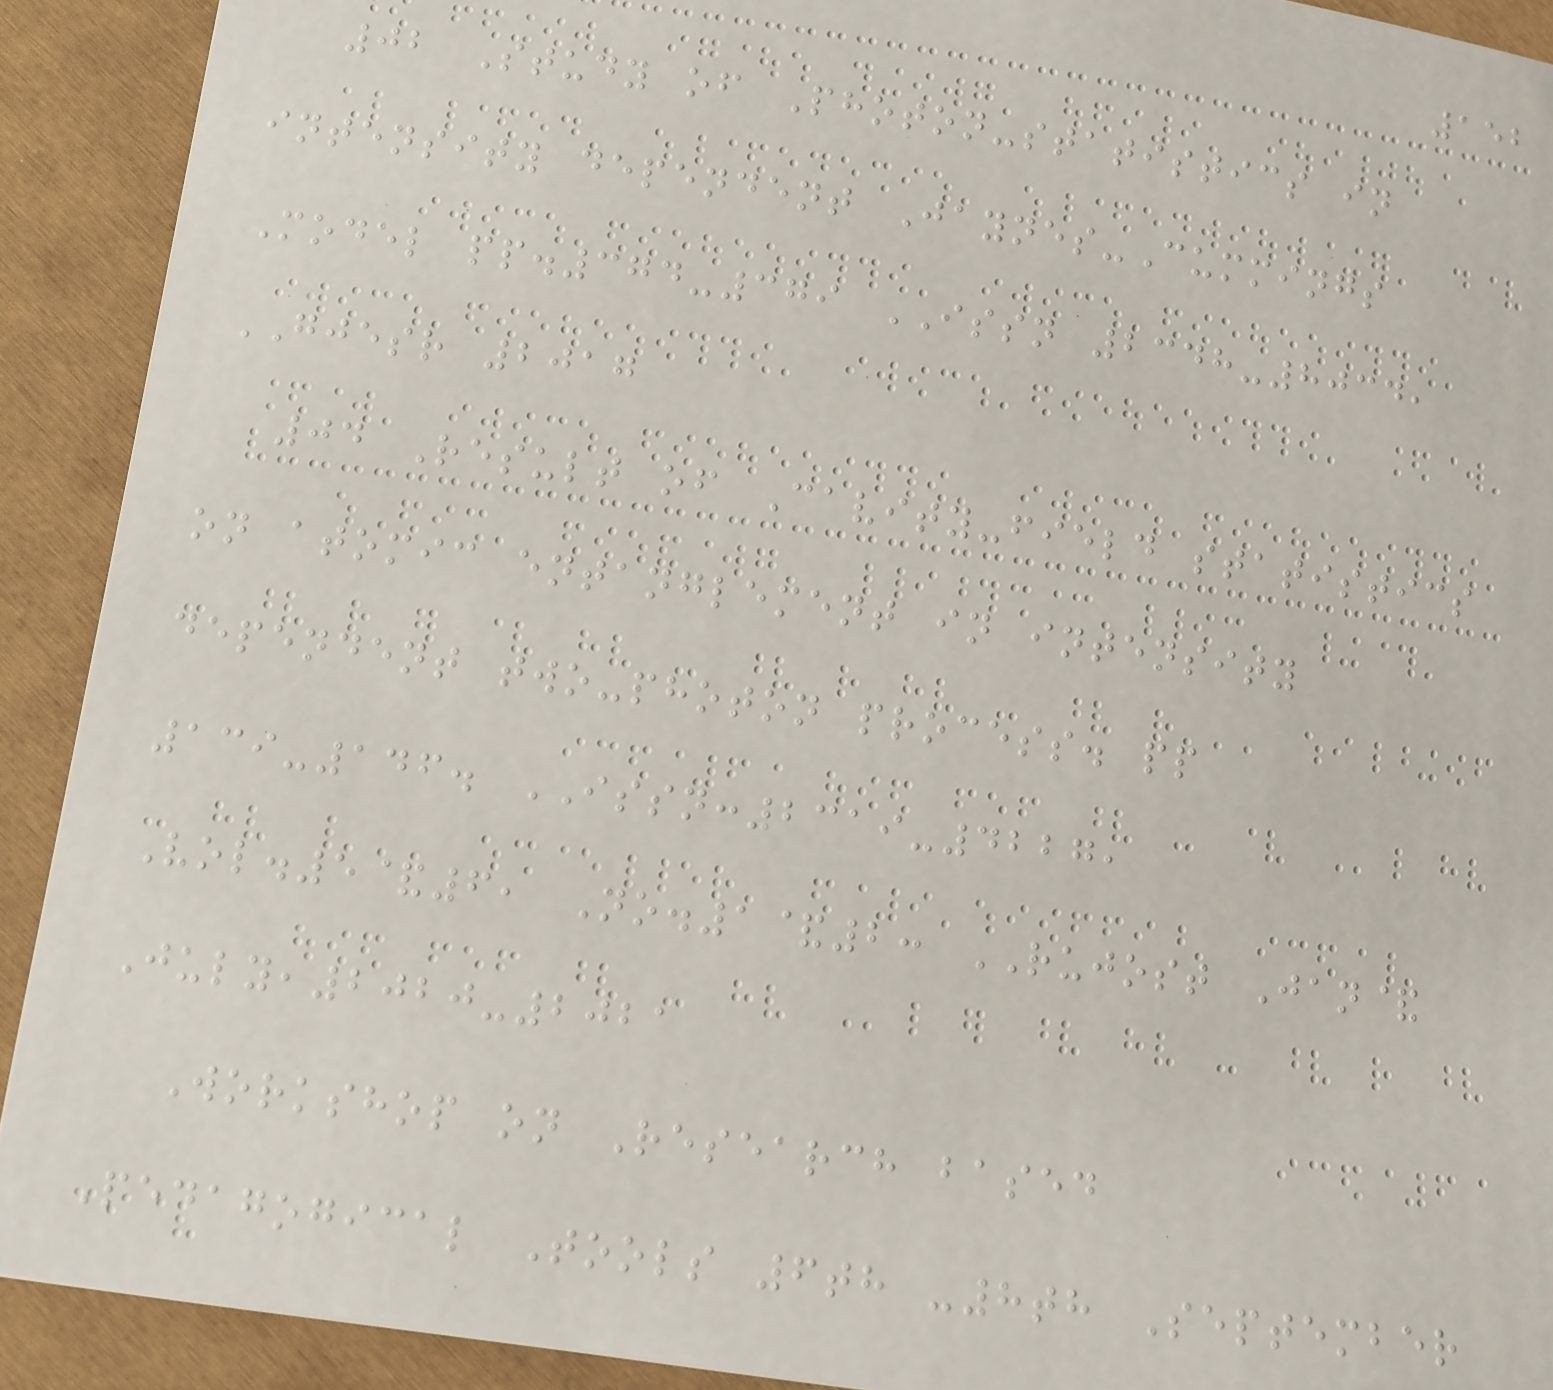152
02 Study of Photon-statistics in
intensity dependent Jaynes-Cummings
Model pp.374-379 ISSN 2348-8034,
GJESR 2017
04 Result of Cavity-field statistics
on atomic entanglement in intensity
dependent two-photon process. pp
139-146. ISSN:2319-4227,
Vol.5&6, No.1&2: RUJOST Jan&
July,2020-2021
Workshop on Research based
Pedagogical Tools 6th -8th September
